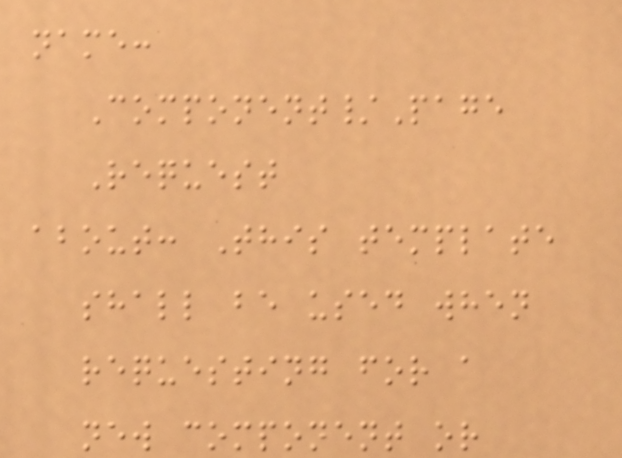name:
Component/Page
Request
about: This template
shall be used when
requesting for a
new component or
